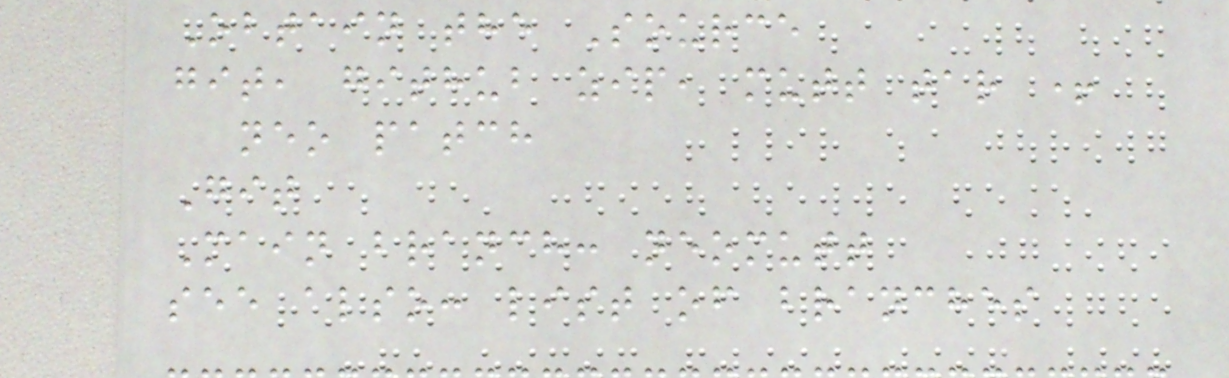Obtain the Source
git, github zip, mutt tar +
neo patch
Git
Main branch: neomutt
see also: list of branches
